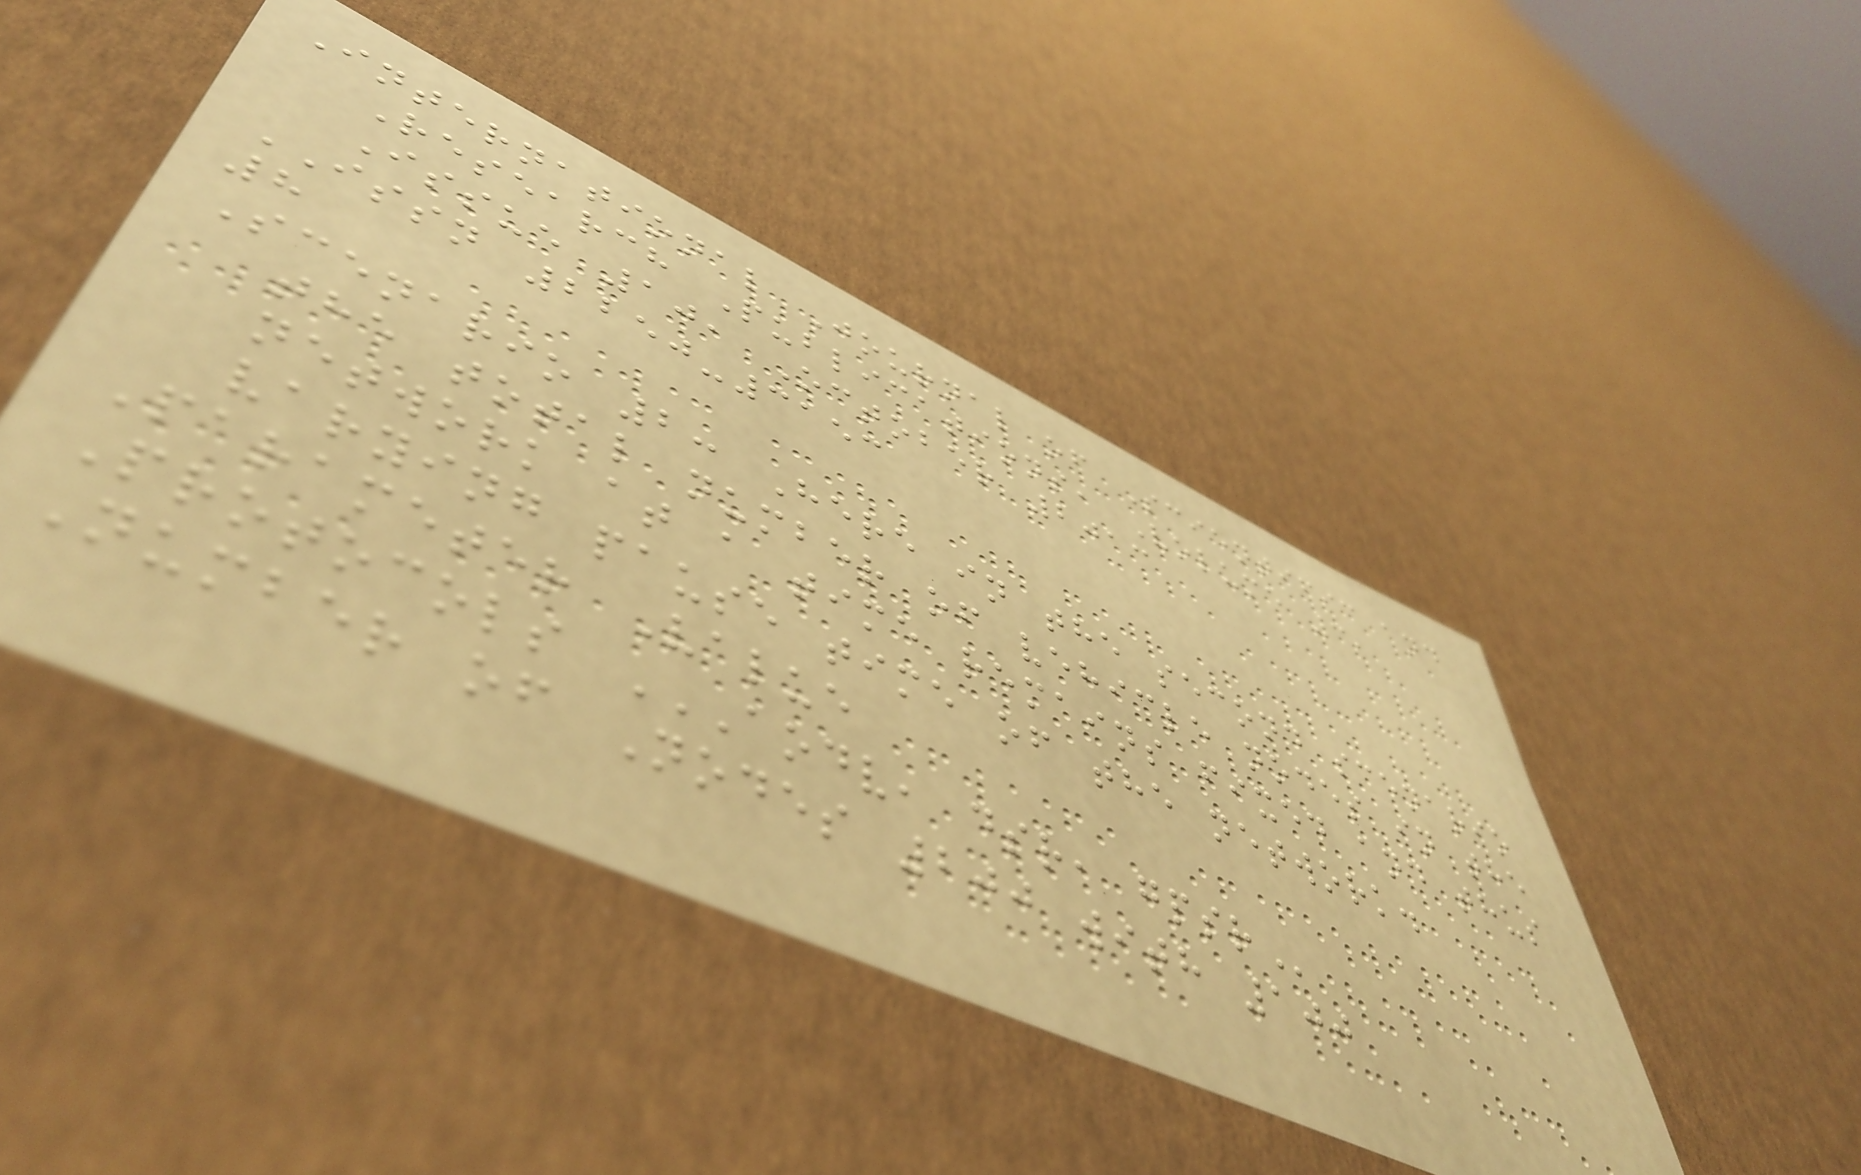International Journal of Scientific and
Research Publications, Volume 3,
Issue 10, October 2013
ISSN 2250-3153
8
Scenario 2: Here in the second scenario
the total number of vehicle nodes in the
network at a time remains fixed and thus
varying pause time of the network.
Parameter Value
Protocols AODV, DSR, GPSR
Number of Nodes 200 with 100
